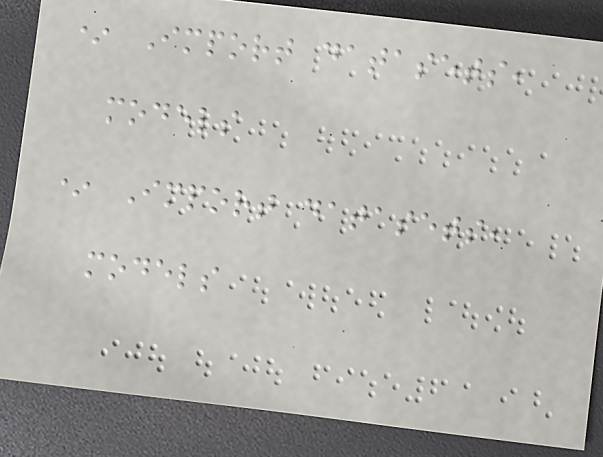* Import datasets,
models
* Import datasets,
models
